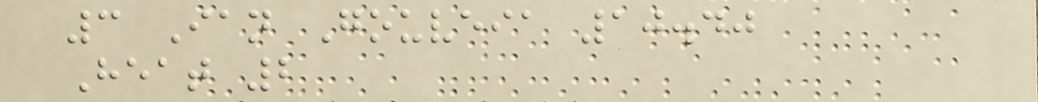3 Ian Gouveia 10.40
Heat 2
